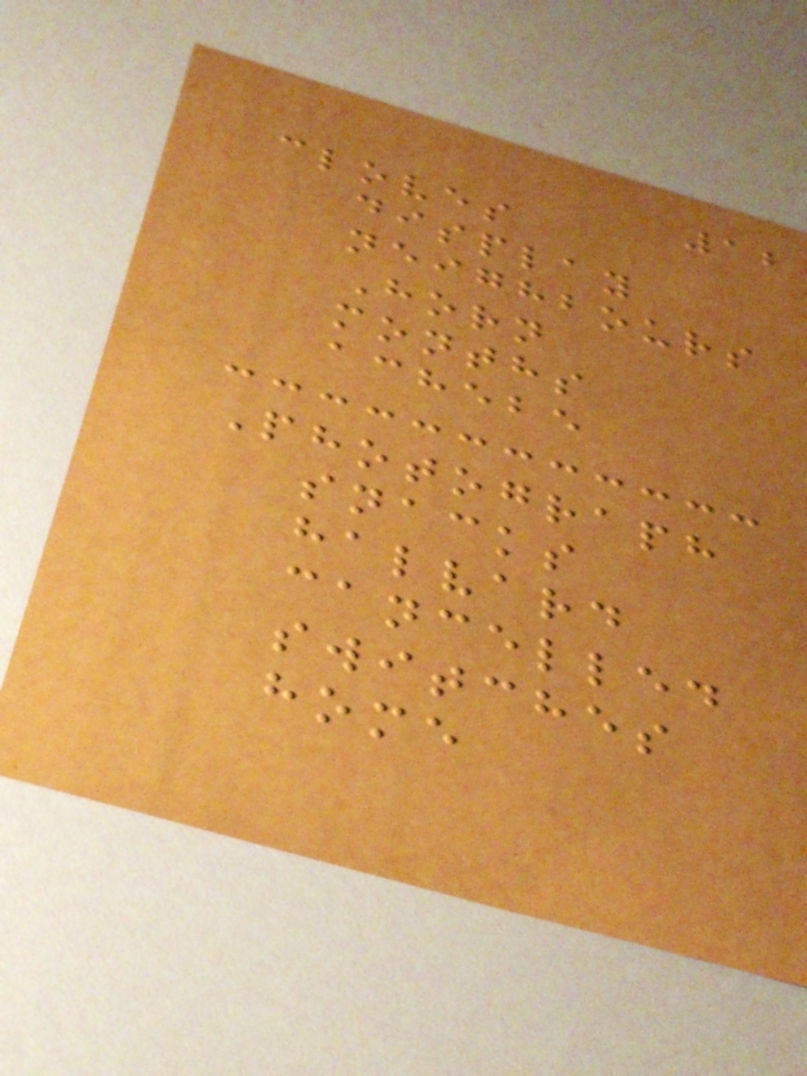12
cloves
display
neighbours
Horn
months
achebe
Photograph
snacks
halvard
cancelled
switches
home
